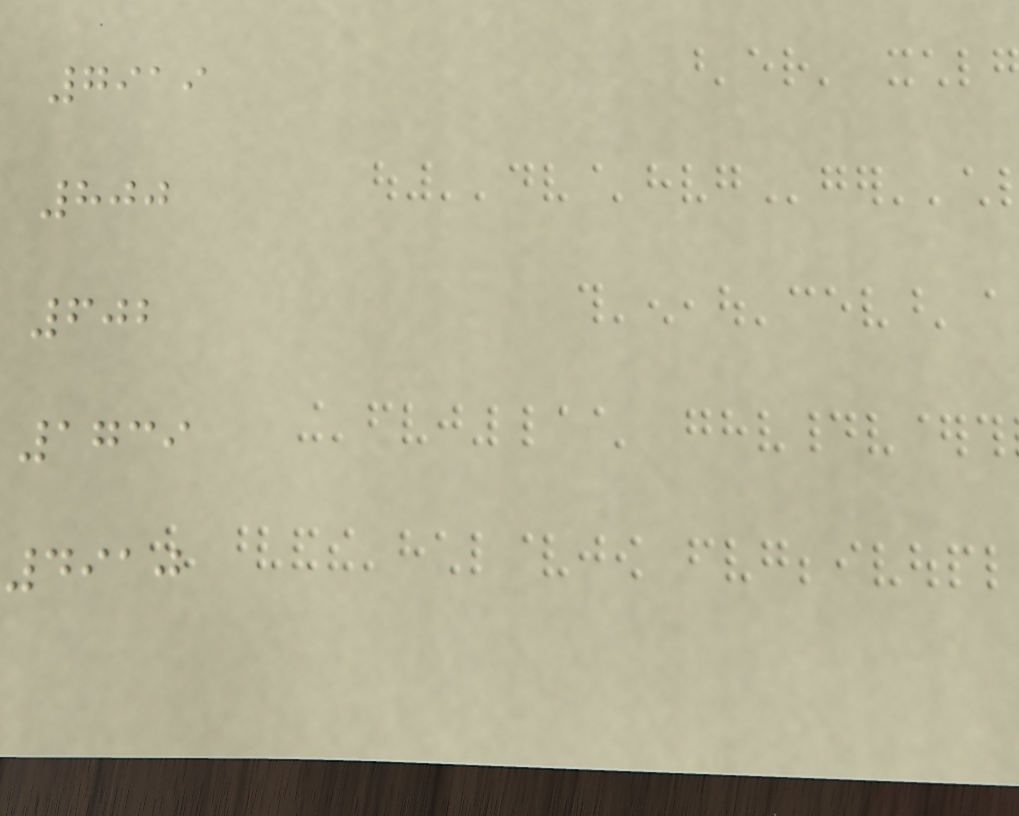7919
800
602
1739
4910
